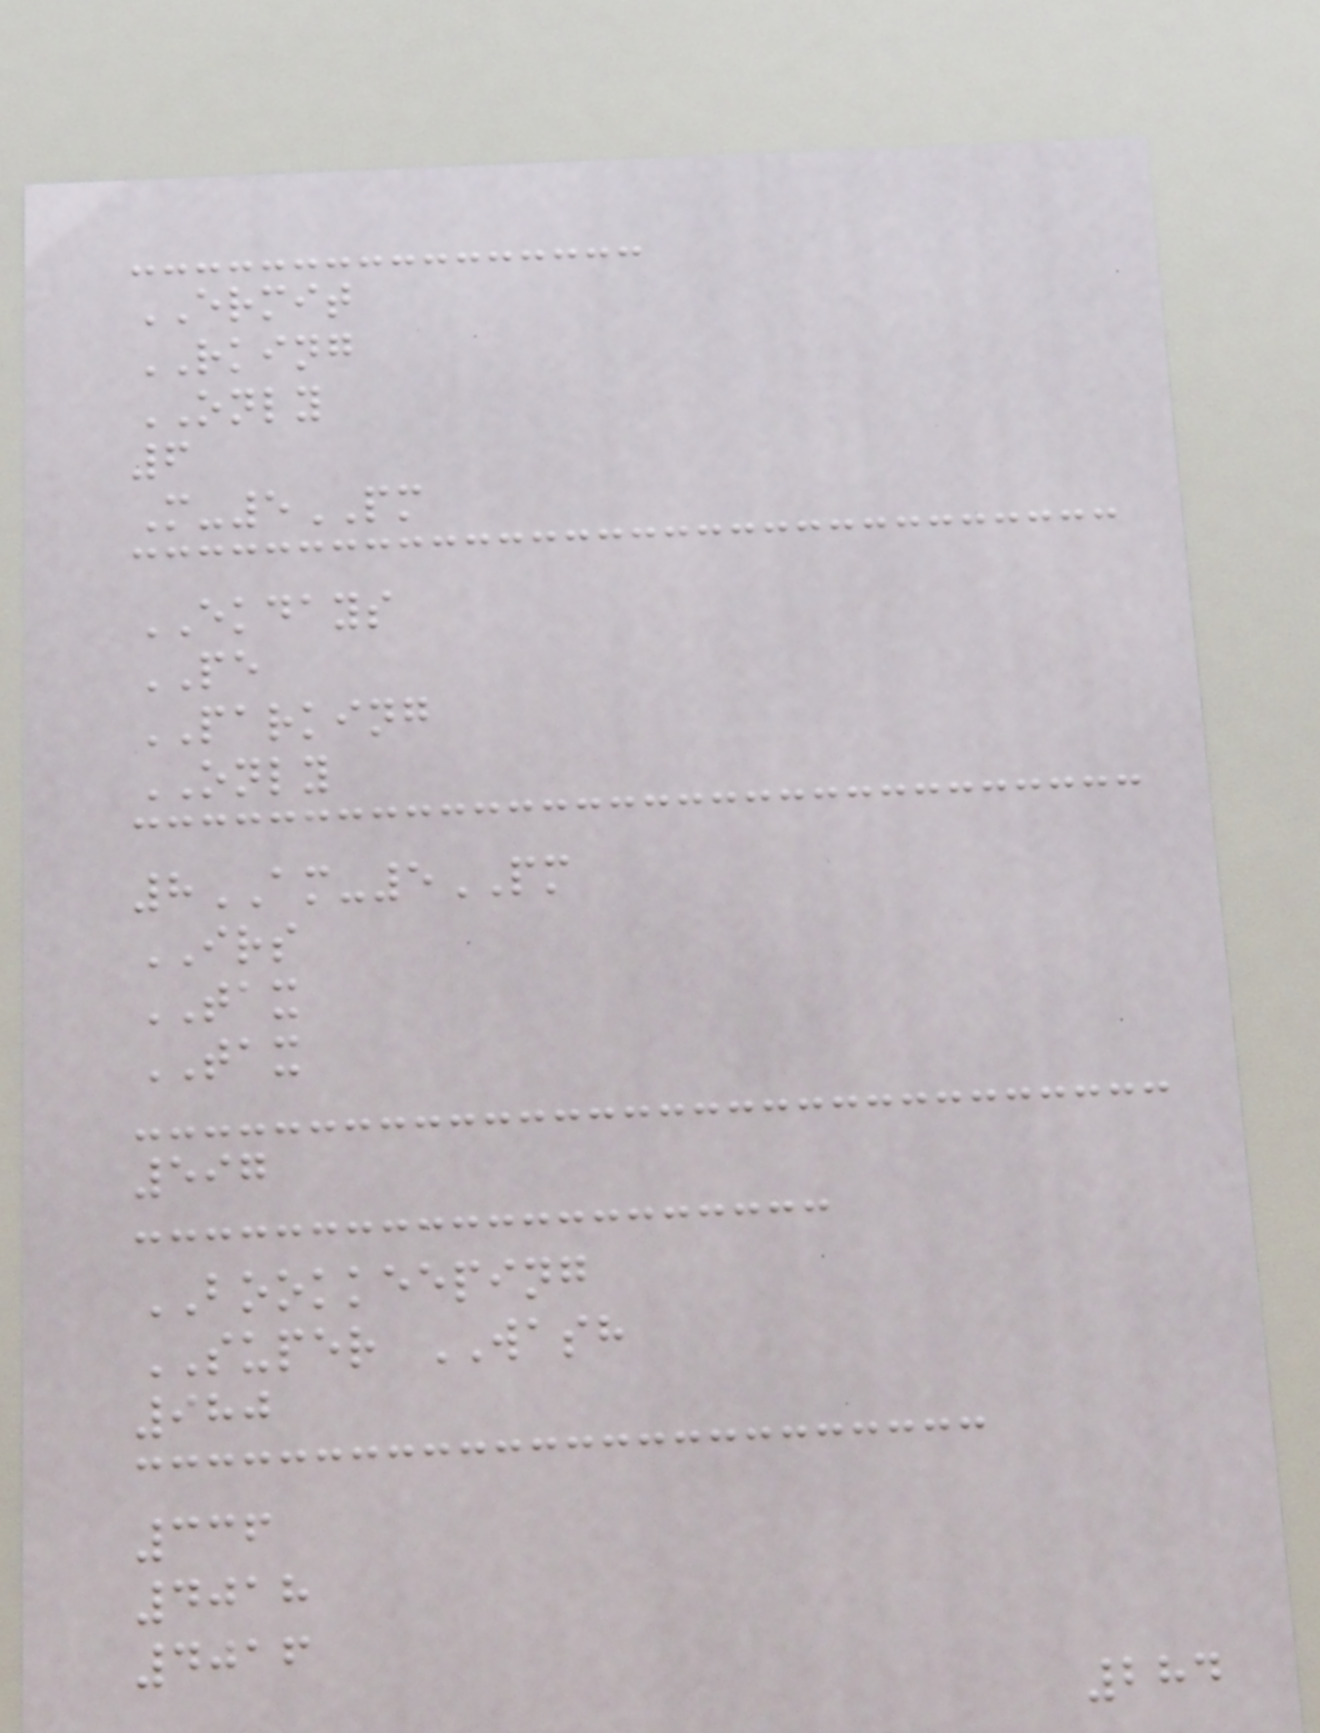ERMIT
RKING
ONLY
6
M-5PM
EKDAYS
PE
PARKING
ONLY
8AM-5PM
IRS
TAX
TAX
597
BOOKKEEPING
SUPER WASH
980
336
4018
4016
284
